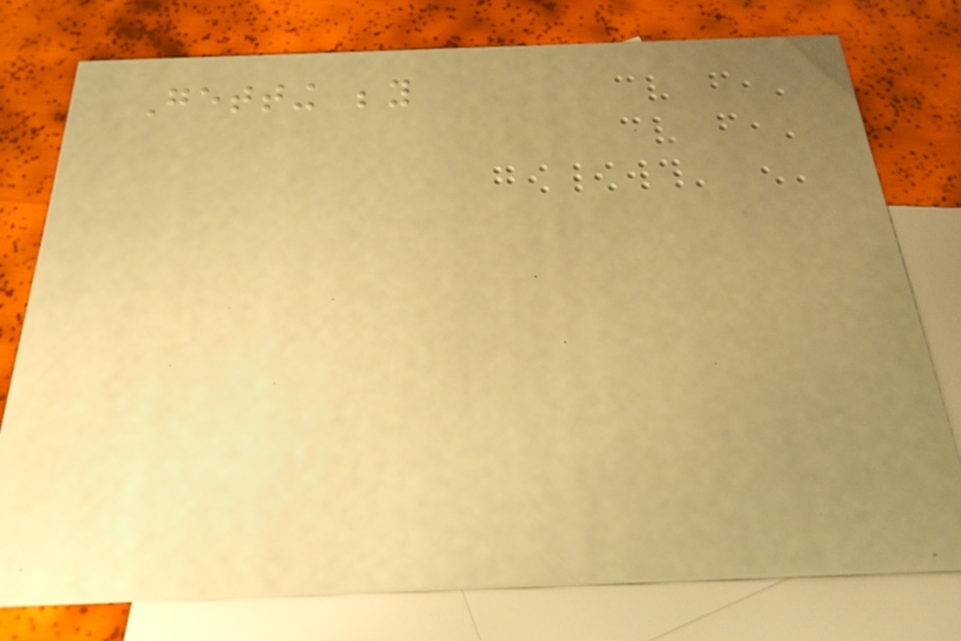Getting beyond
